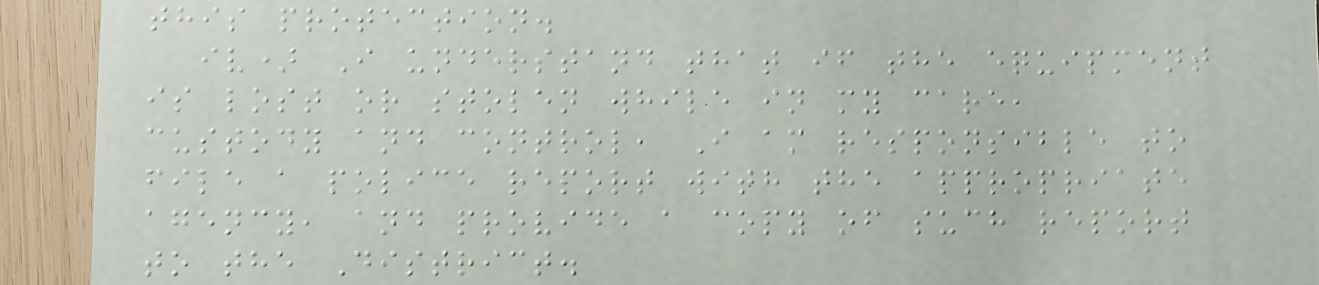this protection.
iv) I understand that if the equipment
is lost or stolen while in my care,
custody and control, I am responsible to
file a police report with the appropriate
agency, and provide a copy of such report
to the District.
